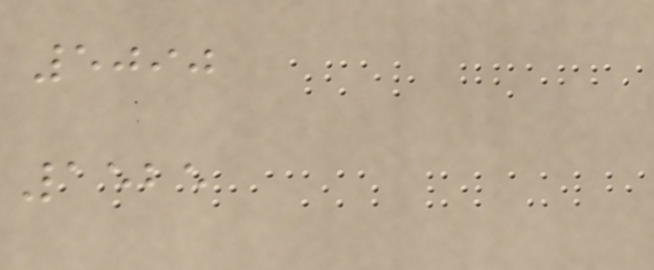5090
1525
